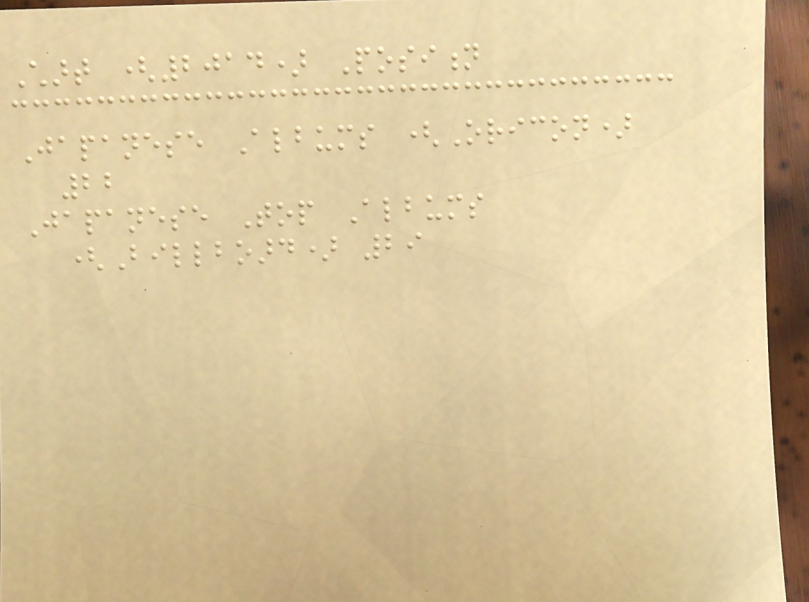Chart (2014) Position
Japanese Albums (Oricon)
22
Japanese Top Albums
(Billboard) 29
